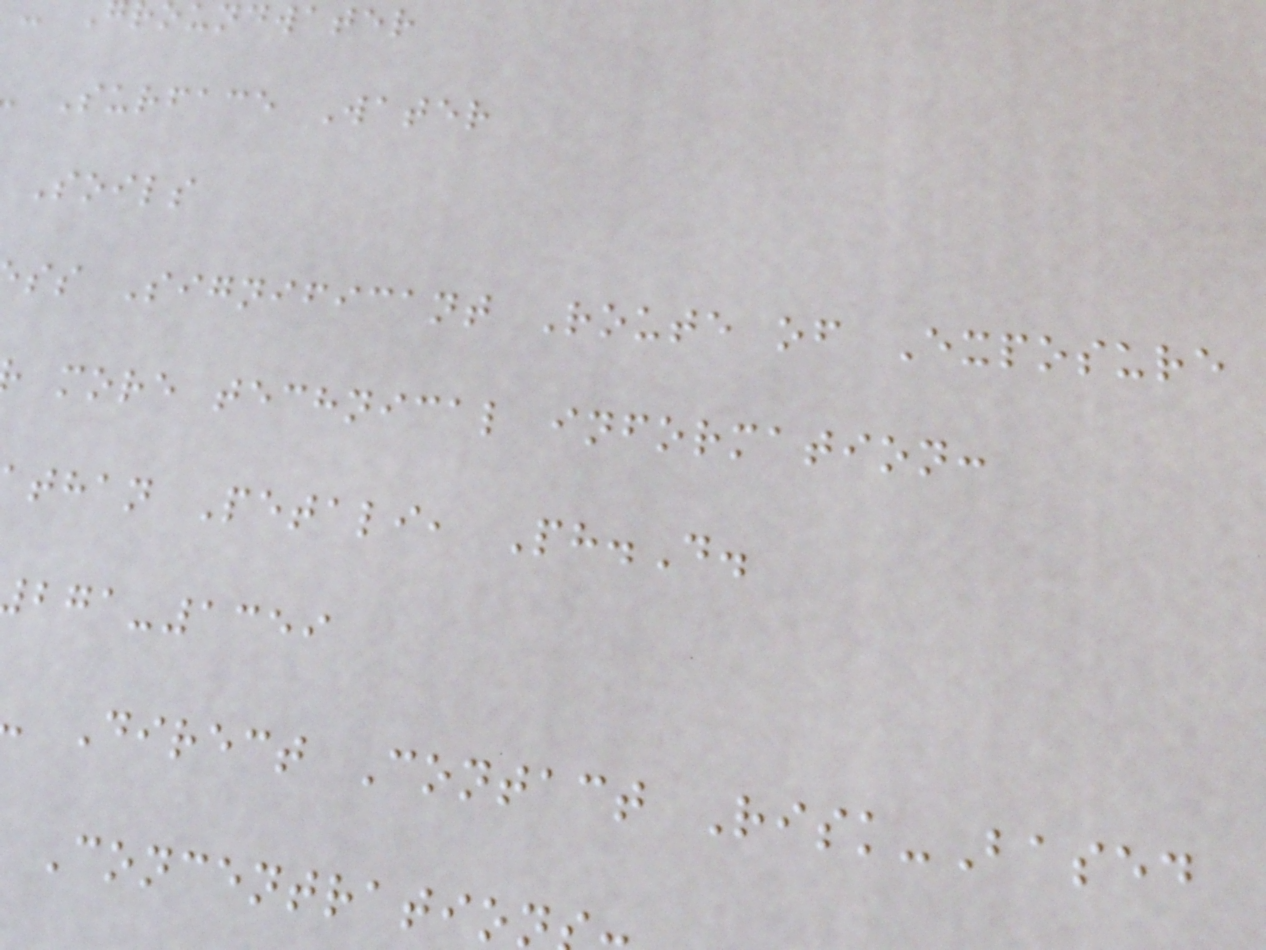oundwater
Surface Water
Soils
ss Significant Route of Exposure
more technical information:
than Petali, Ph.D.
-1359
Direct Contact Risk-Based
Concentratio
